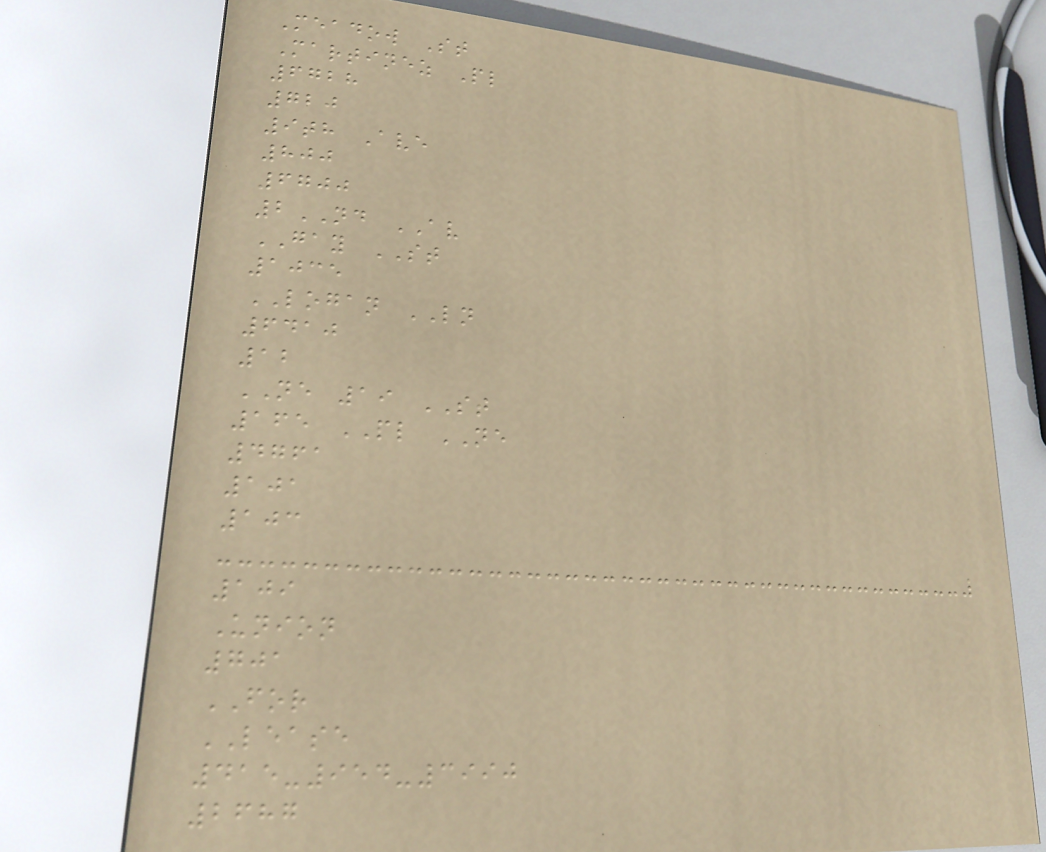Meadow St
Martinez Pl
6728
720
9th Ave
800
6700
2ND AV
GAY ST
1035
LOGAN LN
6410
12
NE 19 ST
165 PL NE
4761
101
103
109
Union
701
FOR
LEASE
415-954-3990
2687
